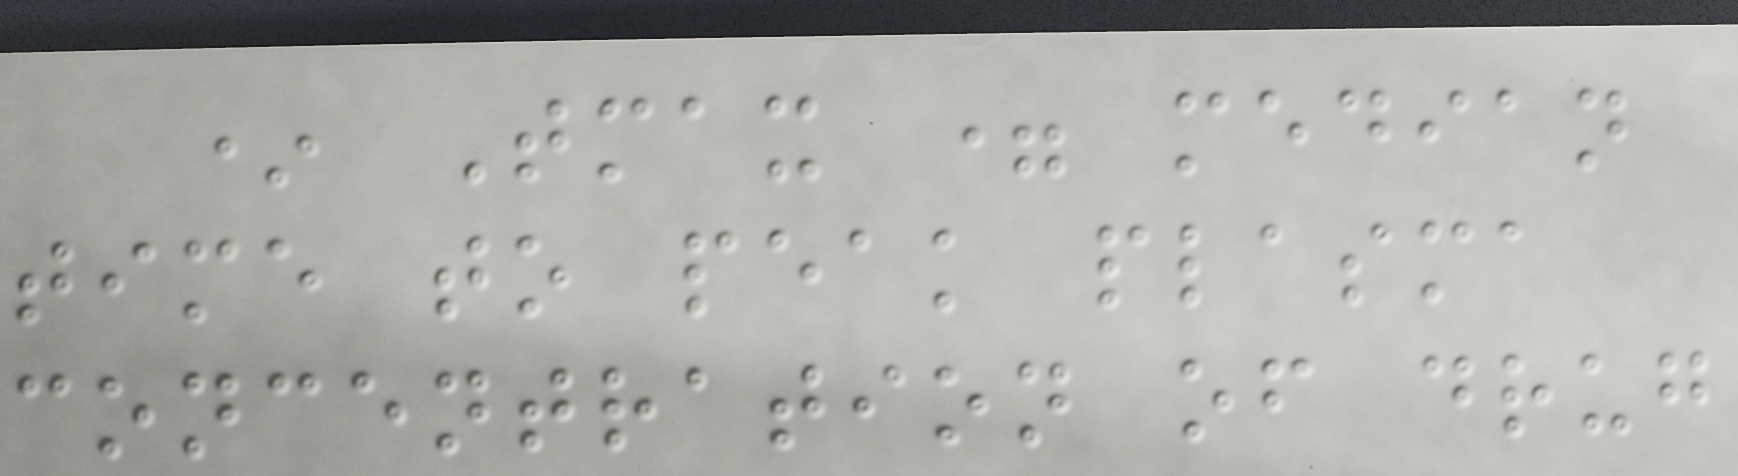* Tmax = median
time to peak plasma
concentration of drug
